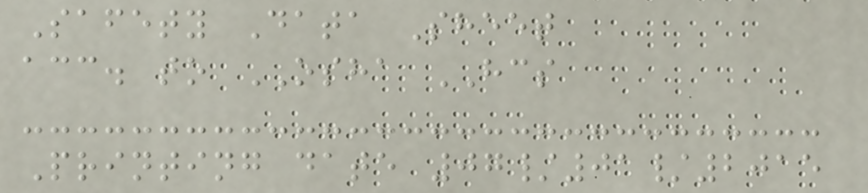Safety Data Sheet
acc. to OSHA HCS
Printing date 07/01/2015
